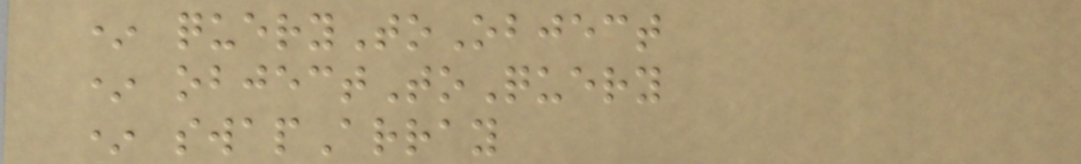* queryToObject
* objectToQuery
* swapArray
